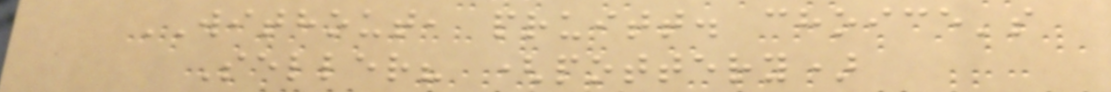WITHOUT, pruitt. choice's
Seller? (pottery)
